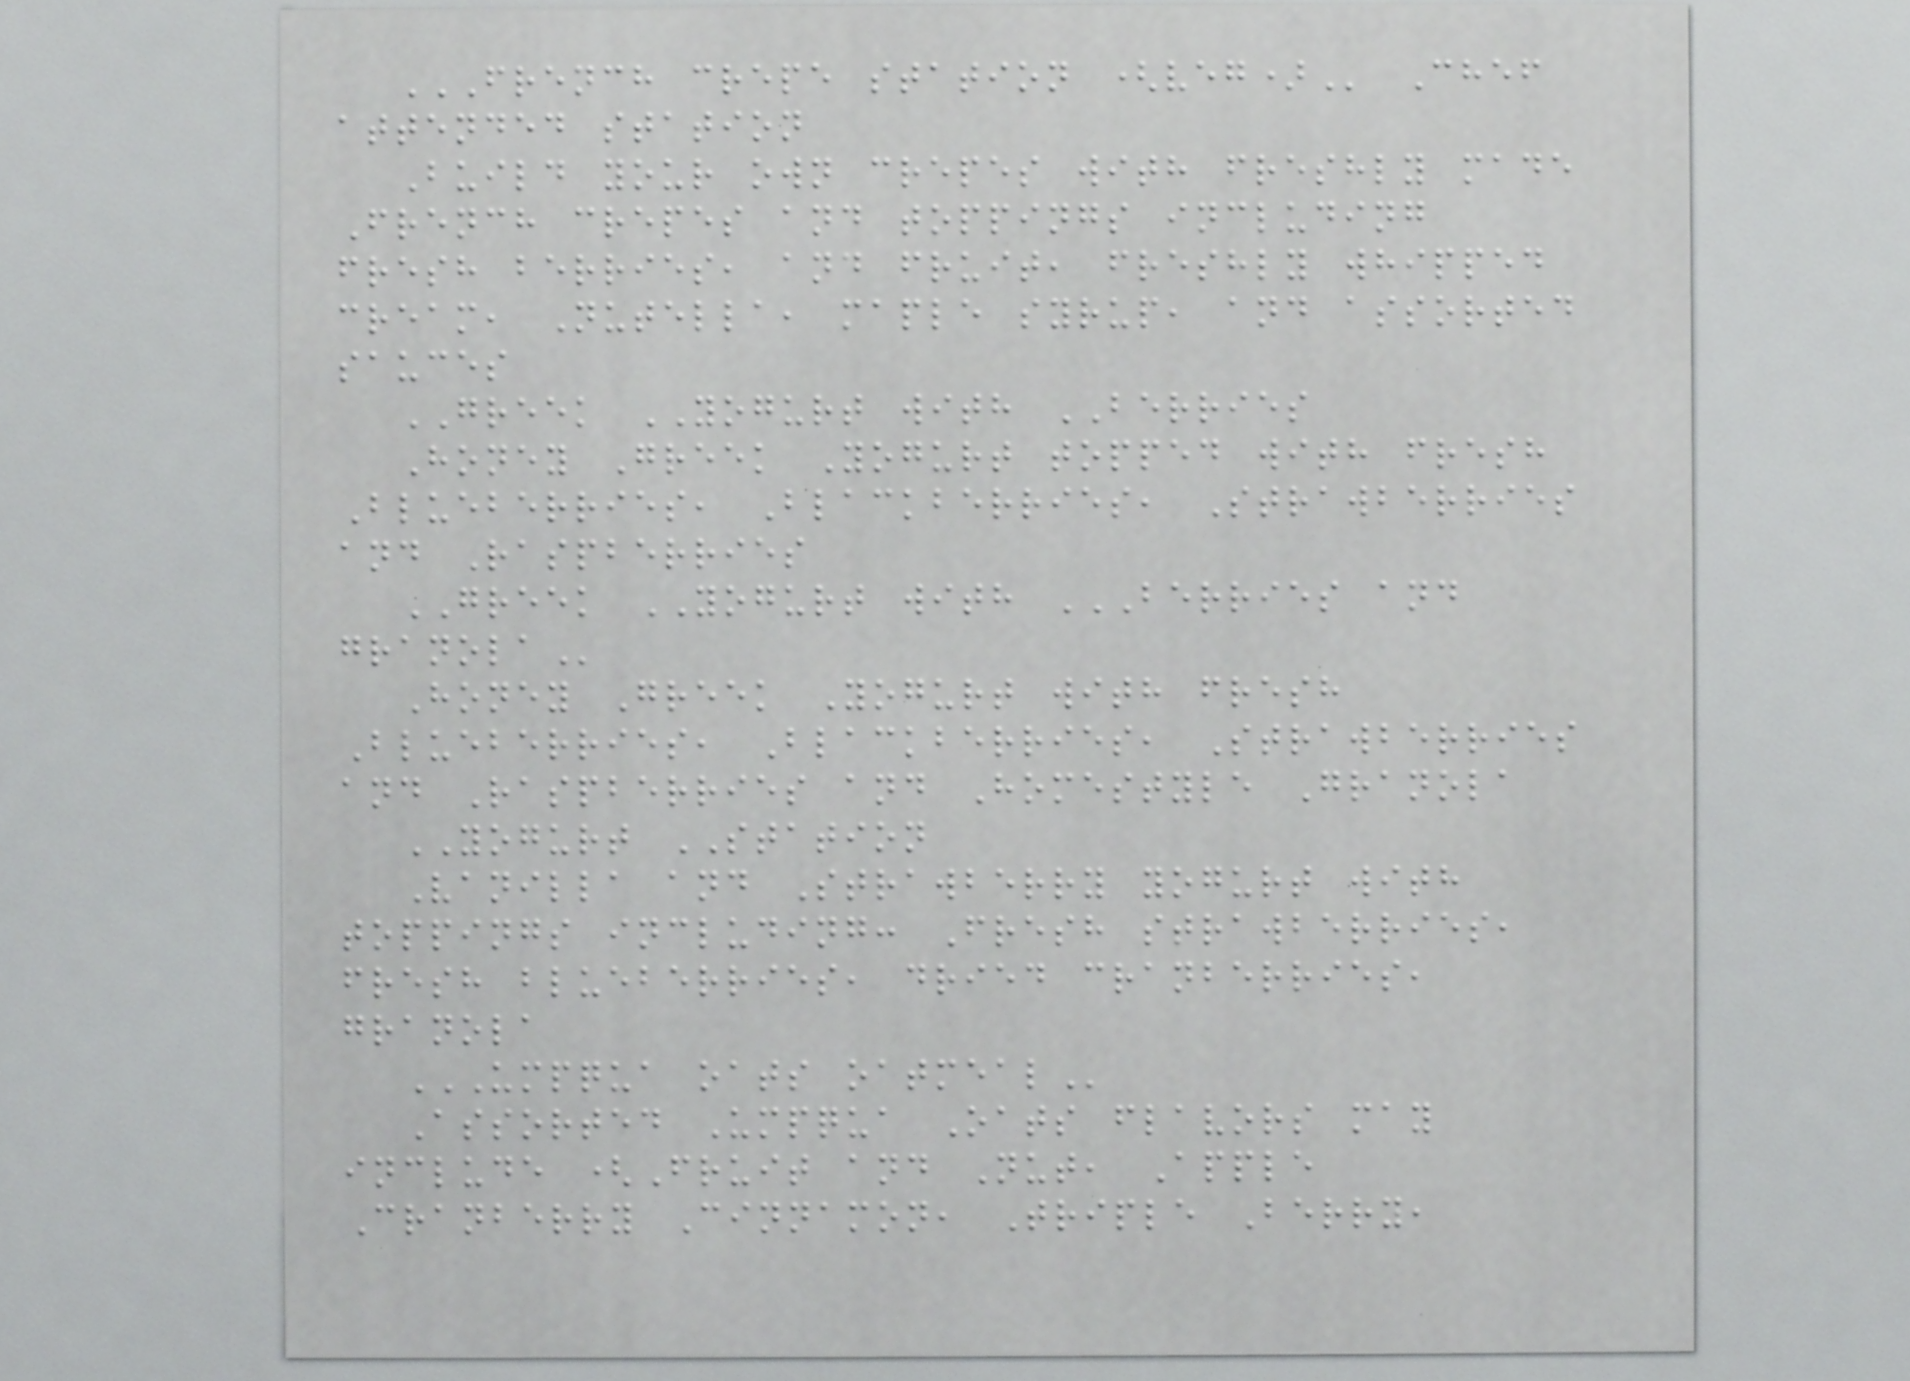FRENCH CREPE STATION (VEG) Chef
attended station
Build your own crepes with freshly made
French crepes and toppings including
fresh berries, and fruit, freshly whipped
cream, Nutella, maple syrup, and assorted
sauces
GREEK YOGURT with BERRIES
Honey Greek Yogurt topped with fresh
Blueberries, Blackberries, Strawberries
and Raspberries
GREEK YOGURT with BERRIES AND
GRANOLA
Honey Greek Yogurt with fresh
Blueberries, Blackberries, Strawberries
and Raspberries and Homestyle Granola
YOGURT STATION
Vanilla and Strawberry yogurt with
toppings including: Fresh strawberries,
fresh blueberries, dried cranberries,
granola
UMPQUA OATS OATMEAL
Assorted Umpqua Oats flavors may
include (Fruit and Nut, Apple
Cranberry Cinnamon, Triple Berry,
